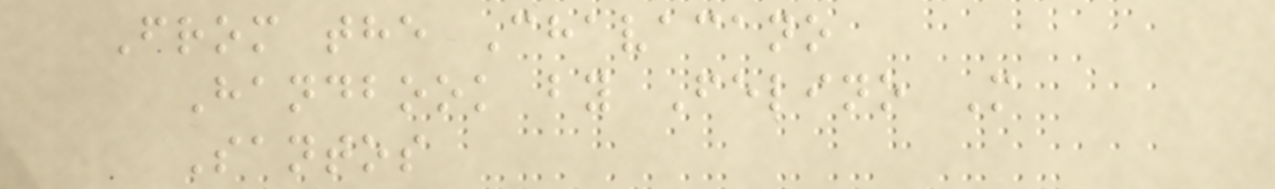From the Chavacano
Handbook by Felino M
Santos
